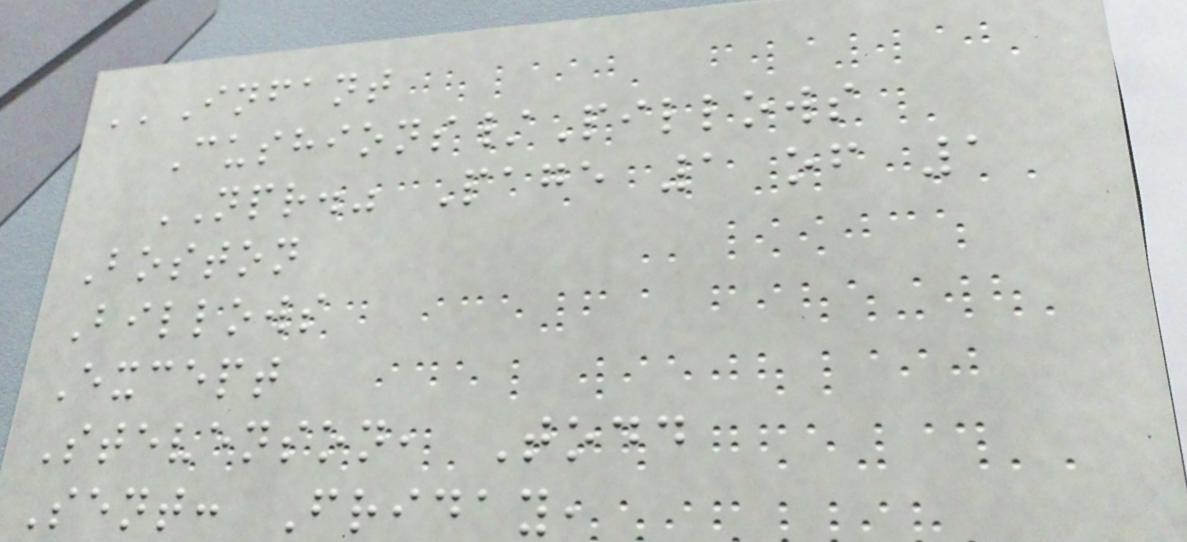''Infant
Cushions/Pillows
NPR." Page 1 of 1
Boston
Billows
Except
Stevenson, Todd
Sent: Friday,
